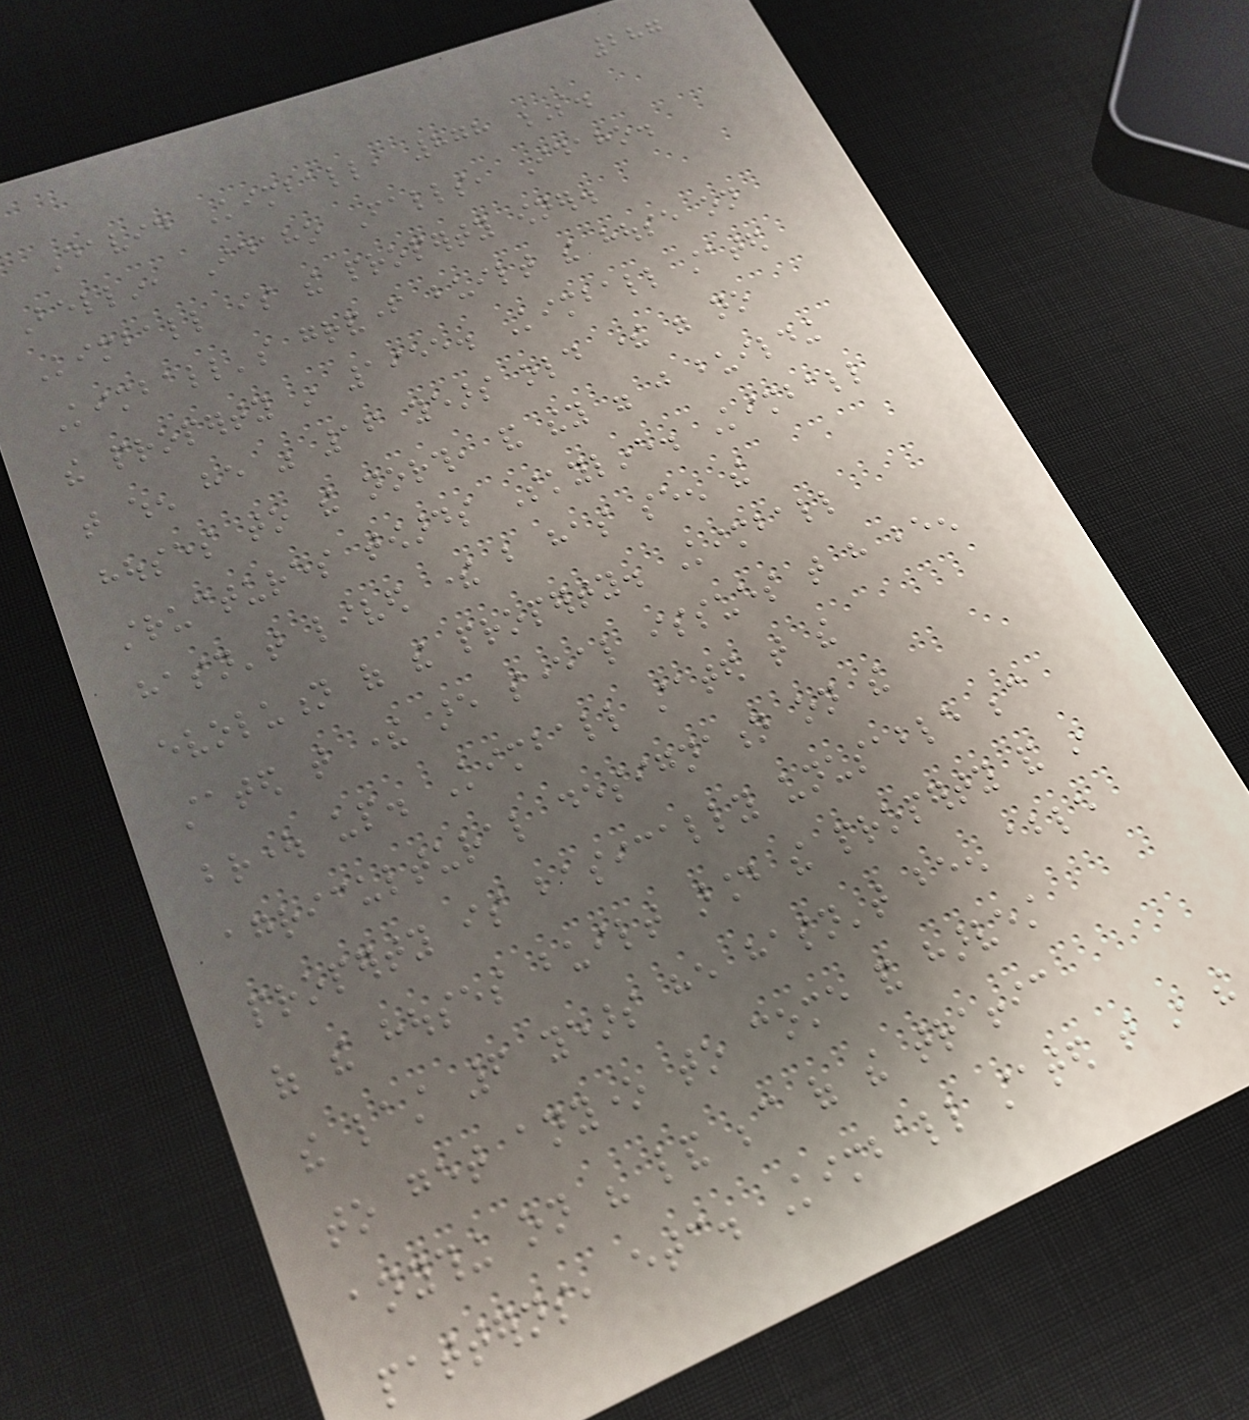287
David Kimball, 878 S.
Bellin, Idaho Falls, Idaho.
Kimball is the property owner.
Kimball's grandfather built the house on
the property in 1955. Kimball stated
that when he was 16 years old there were no
houses to the north, and they were just building
structures towards Skyline. Kimball
hasn't lived there but has seen the
evolution of the property. Kimball
stated that there are several issues that have been
brought up. Kimball stated that the
agricultural designation on the
property is basically unusable because
of the houses built around the property and in
the last 6 years he hasn't been able
to get anyone to come and harvest
anything on his land because of the traffic
patterns, etc. Kimball stated that in the
